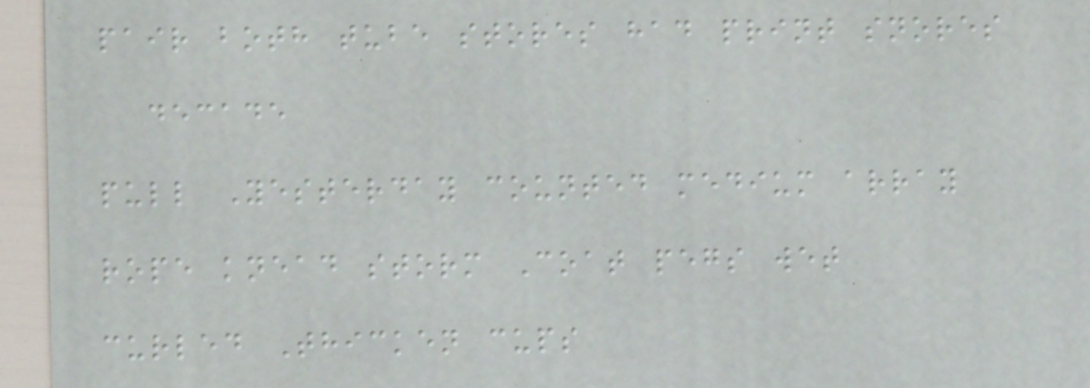pair both tube stores had print snores
decade
pull Yesterday counted medium array
rope knead storm Coat pegs wet
curled Thicken cups
